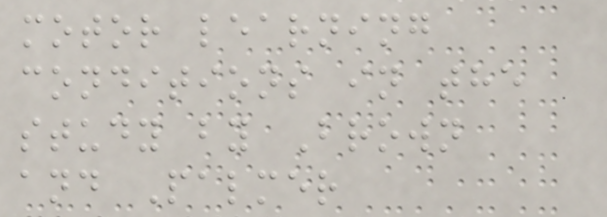motor learning
conditions in the
study by Brown
and Palmer
